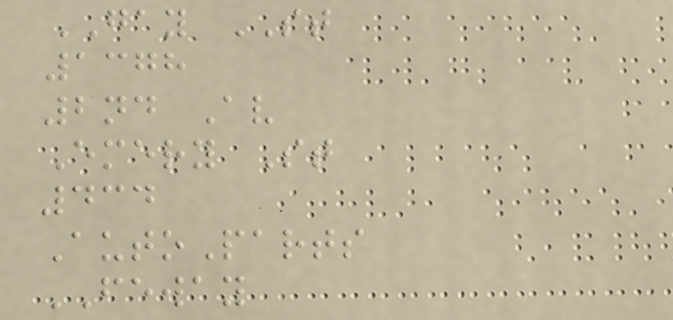GAY ST
1378
2nd Av
Emery St
434
AutoParts
FEWAY
